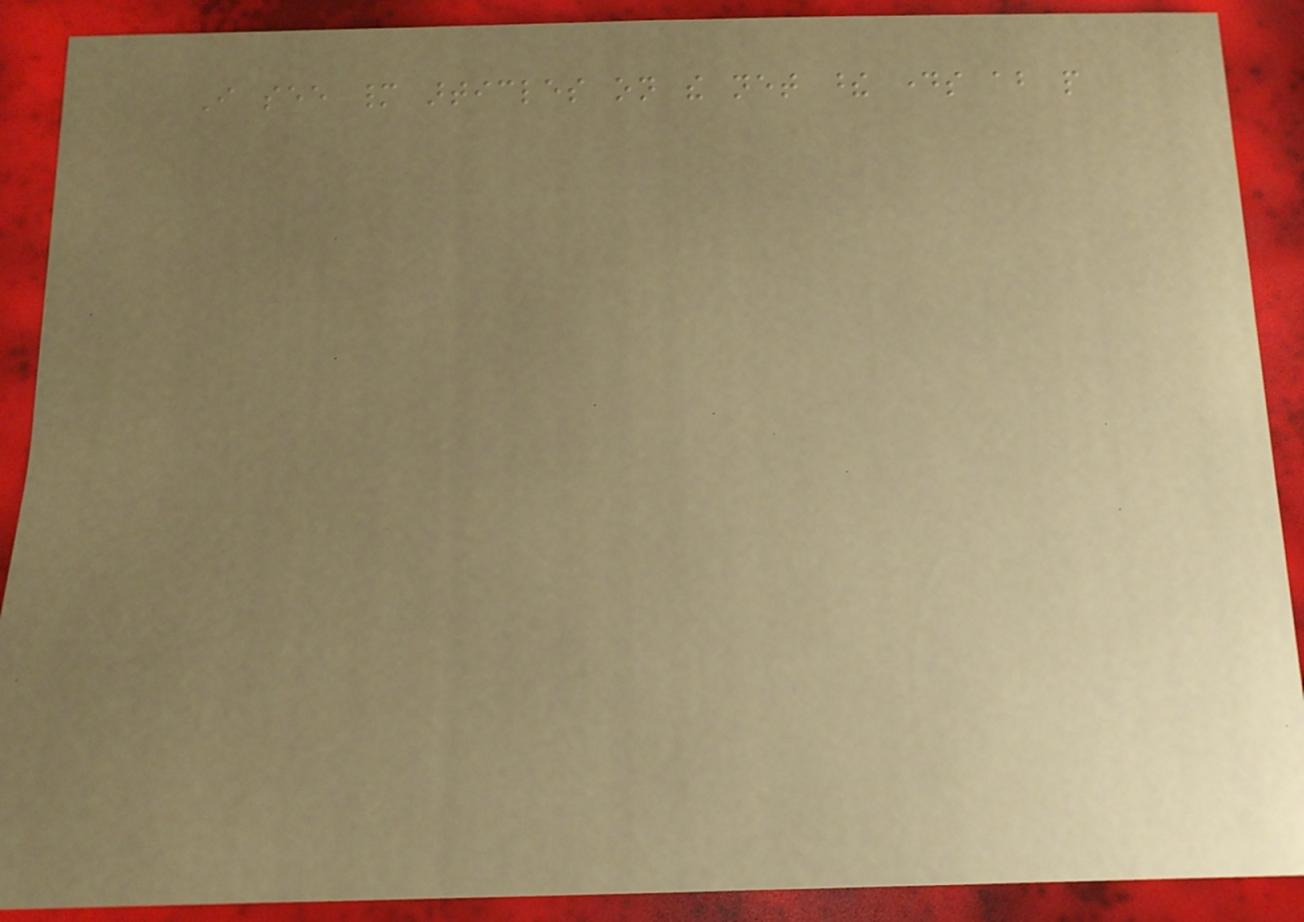I see many articles on the net these days about people
